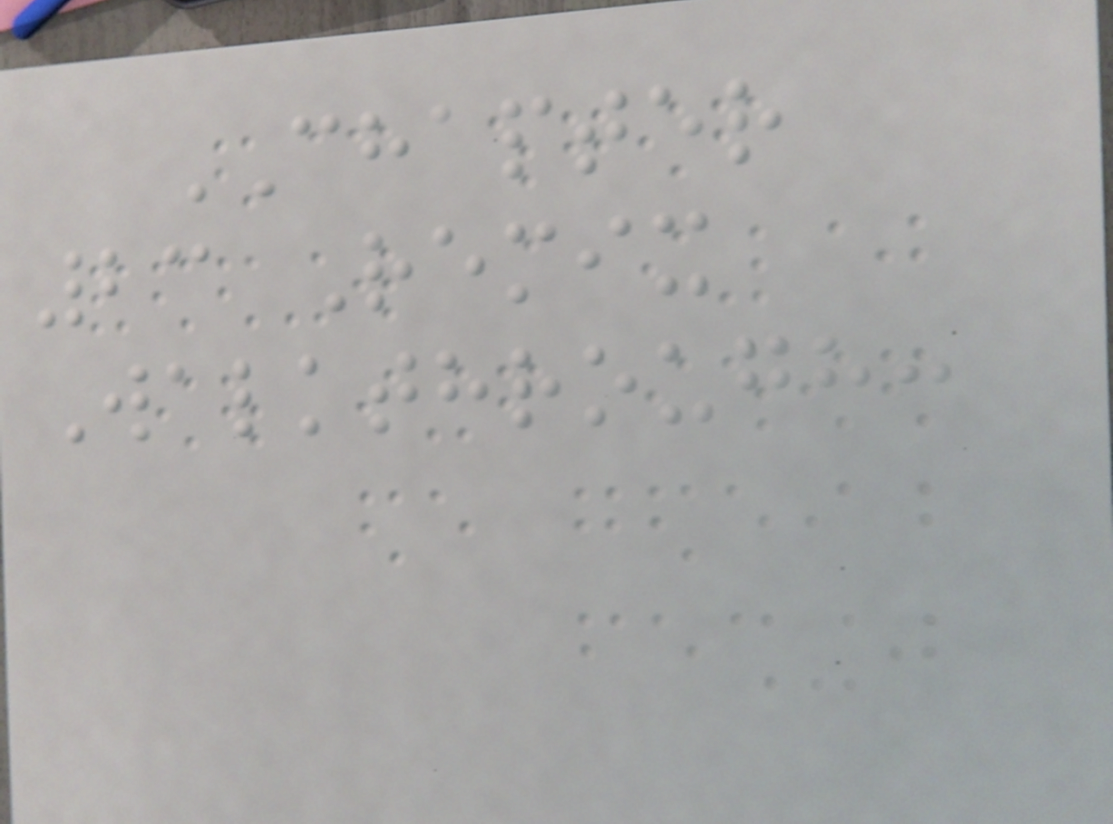CHAPTER
23 Remix
Walkthrough:
